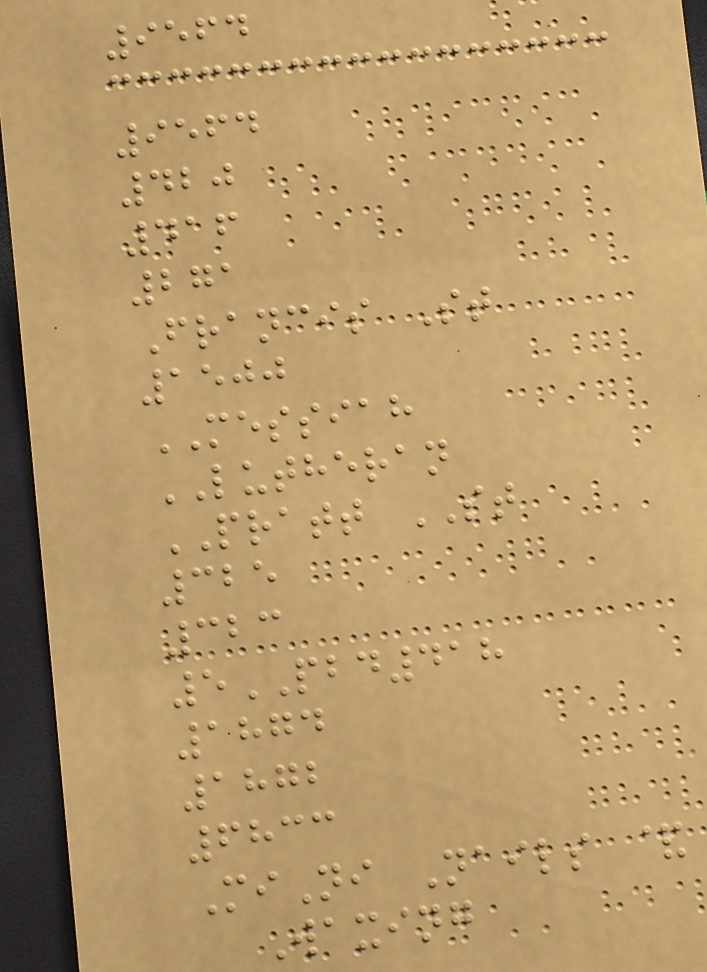9564
9564
420
416
271
Francis St
1500
MESSIAH
LUTHERAN
PRATT ST
325
323
5PBD418
1874
1872
6833
MiNi Nails &
Waxing
